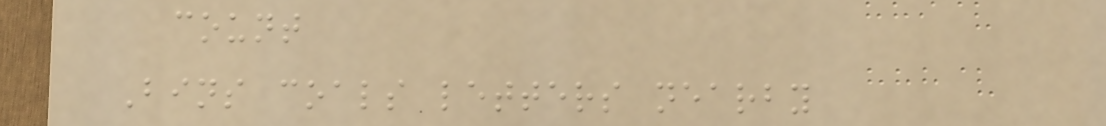count
Bins coals letters nearby
